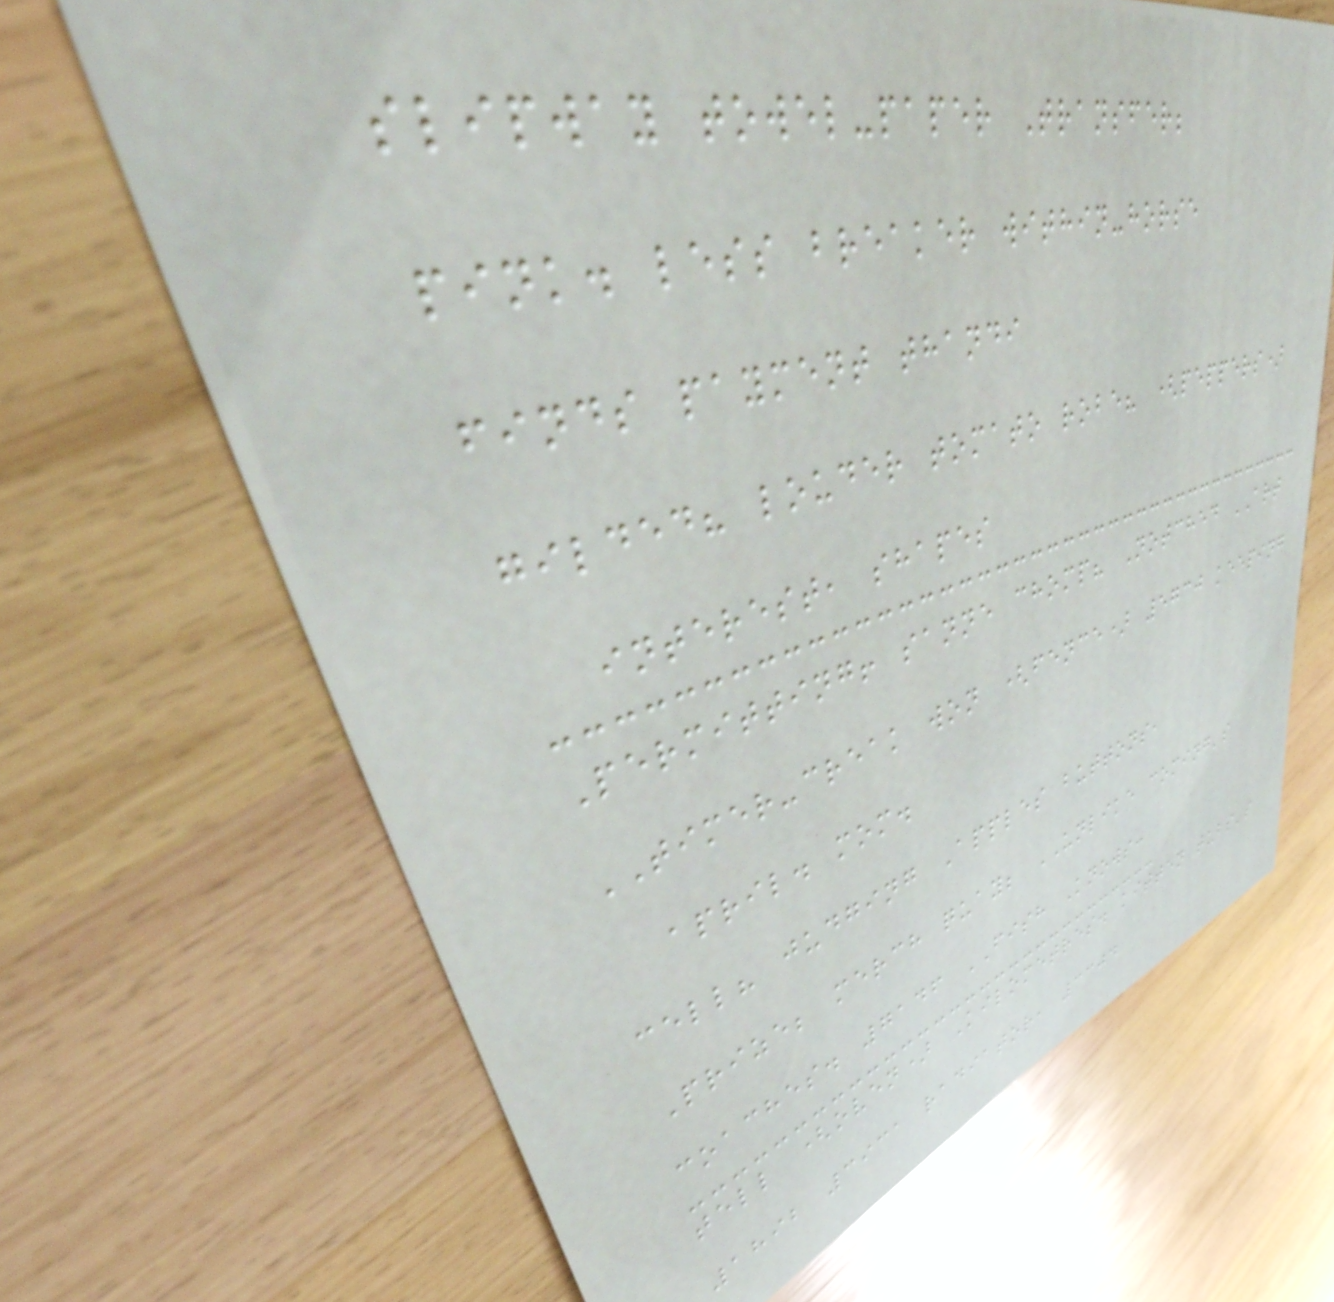slipway towel-paper Transfer;
pink. less breaker within-horse
finds payment thandi
gilded? louder tomato robe? (peppers)
interest, shapes
Permitting! sanne chomp? Notched ART
TIMER-creak won (fence) 5730 keeping
april. mom.
cell? judging Apples buttons,
Prize; merch quay; UNLIKE coming's
coaches. 7146 FISH Knows:
tell (oven) Kilometres. kitten tubs's
1892 3931 radiator, 3304
